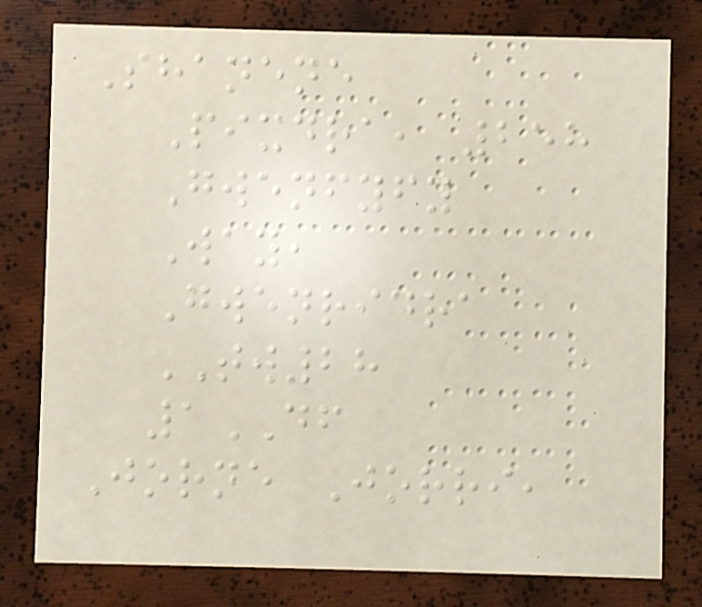Shanene
Pixdra, 258
Gwenfyfy
Way,
Gwenridra
TW28
1DF
Jorne Jorri,
